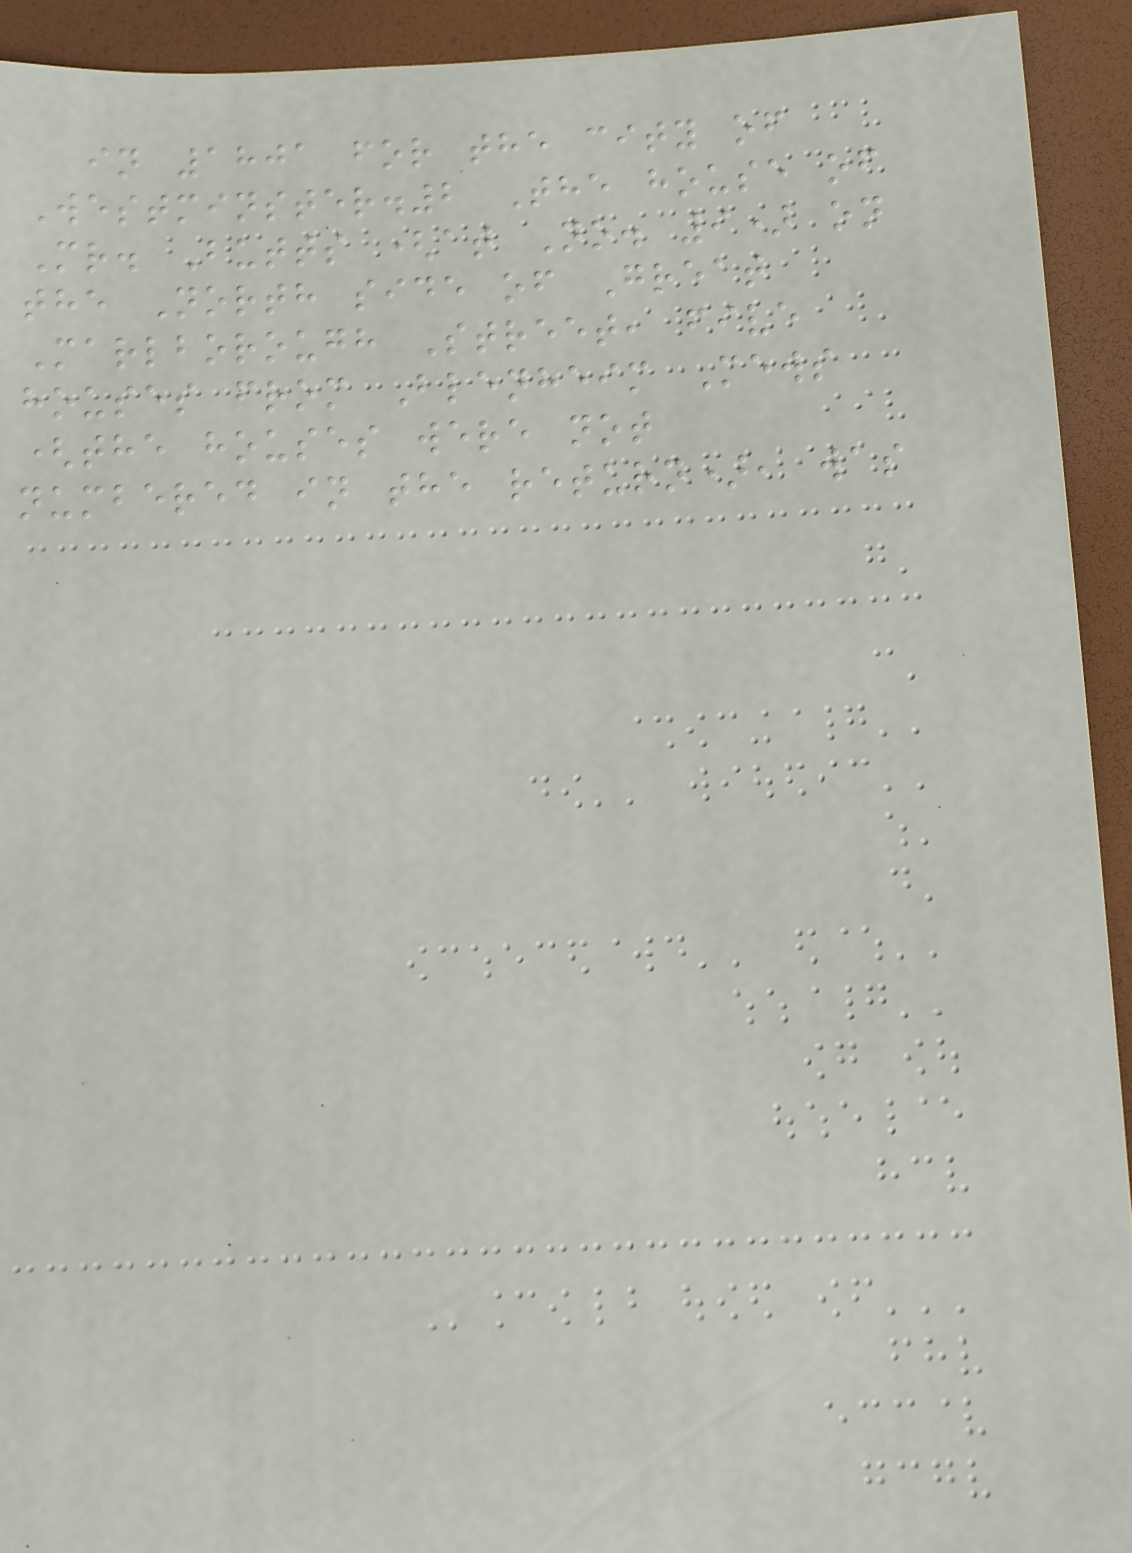in 1801 for the city of
Westminster.2 The house of
Mr. Butts (at No. 9) on
the North side of Great
Marlborough Street, five
houses from Blenheim Mews
(the houses were not
numbered in the return), was
